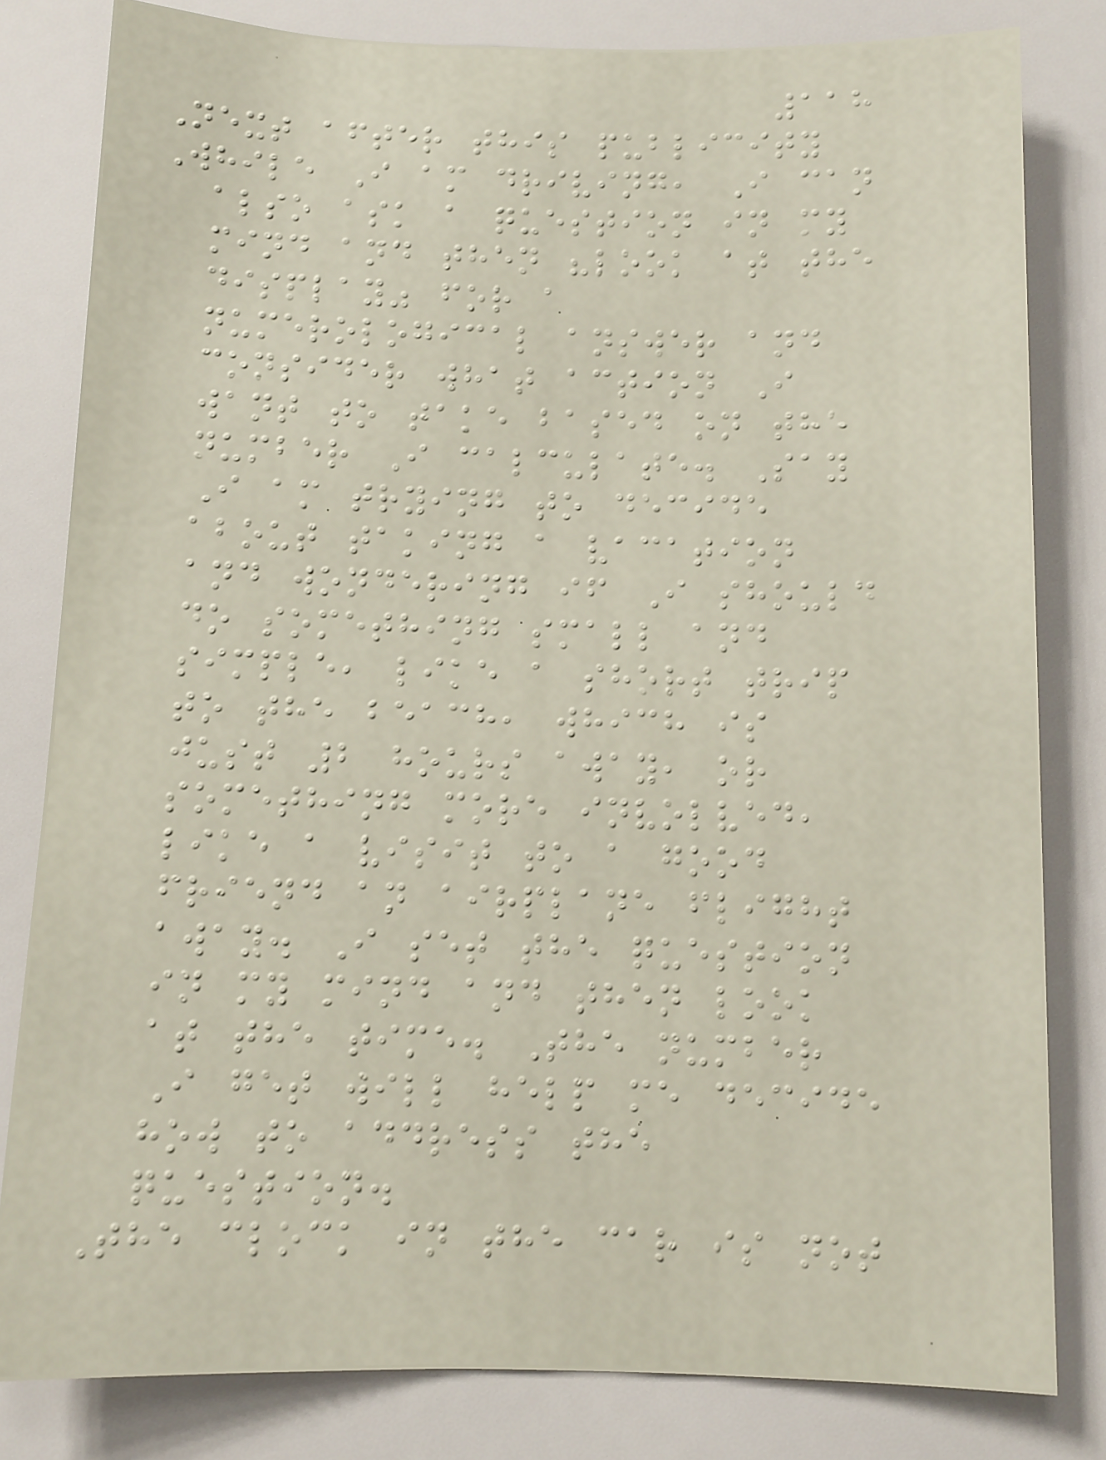118
Next after this publicity
While I am driving, I can
also ask a question in my
mind and then "look at the
display" for a
numerological answer and
consider what action I
want to take based on the
number I calculate. Say
I am trying to decide
about taking a vacation
and wondering if I should
do something small and
simple, like a short trip
to the beach, which is
just 2 hours away, or
something more involved,
like a visit to a good
friend an airplane flight
away. I set the question
in my mind and then look
at the time. The number
I get will help me decide
how to address the
question.
The clock in the car is not
